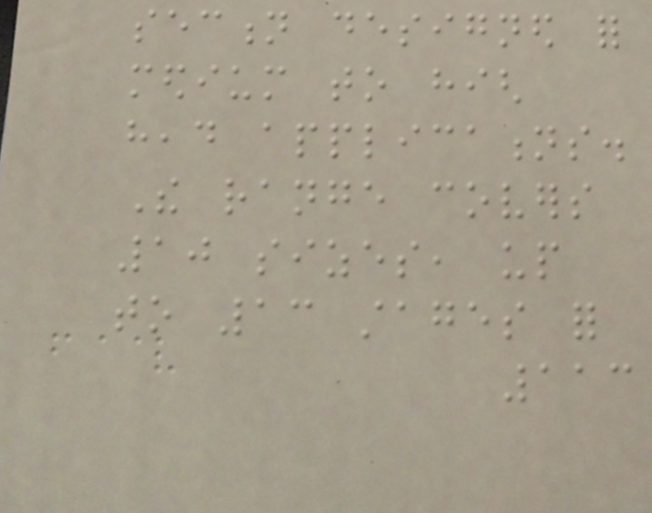section designed for
medium to high
head applications.
The range covers
10 sizes, up
to 13 stages for
113
